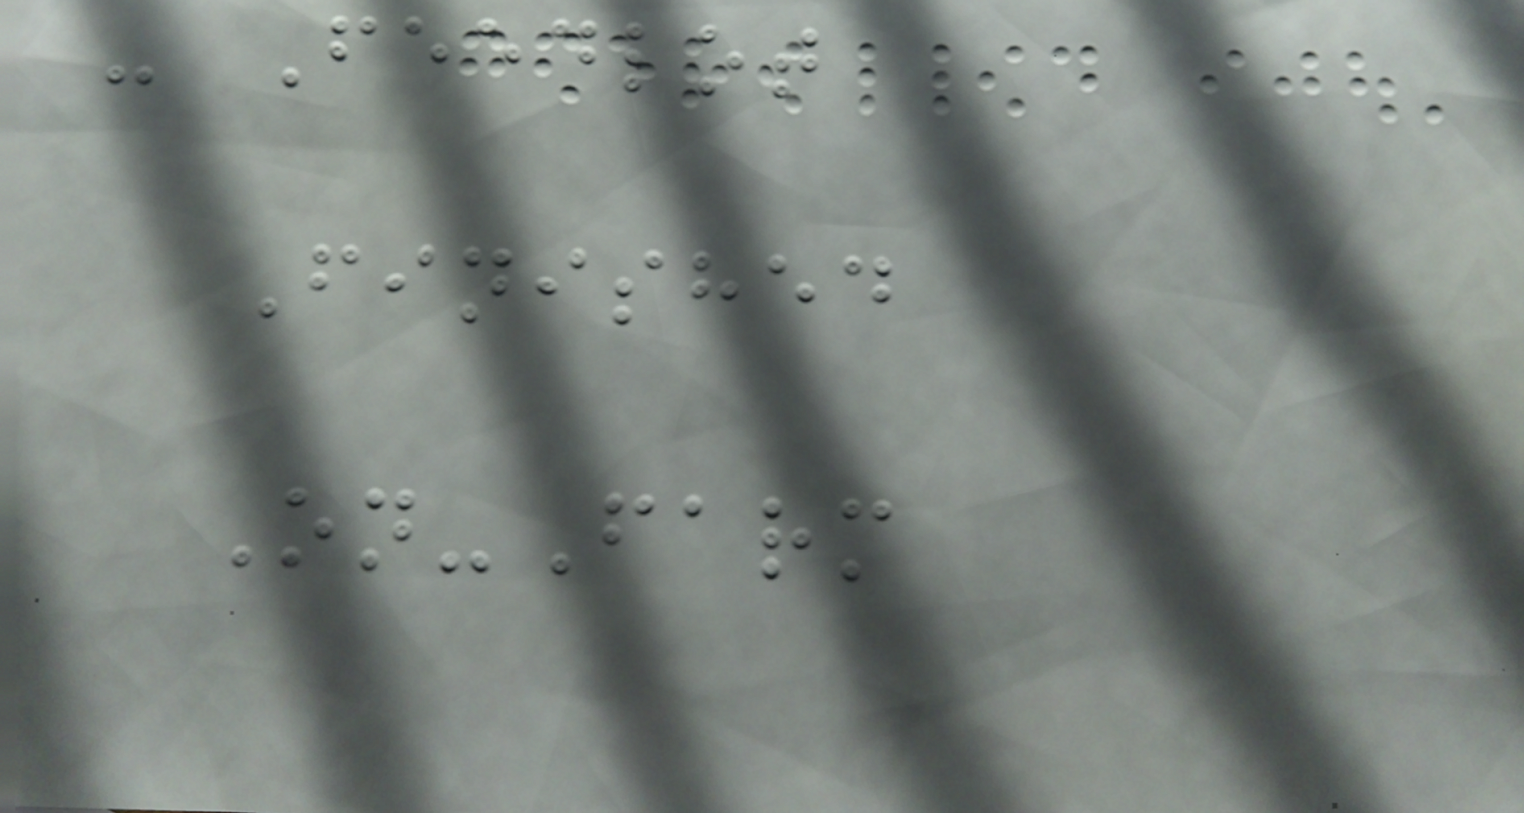- Feedlot
Finished
On-Farm
